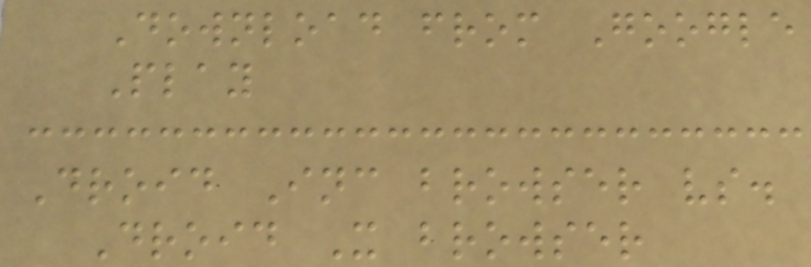Download from Google
Play
Droid Inc browser vs.
Droid X browser
